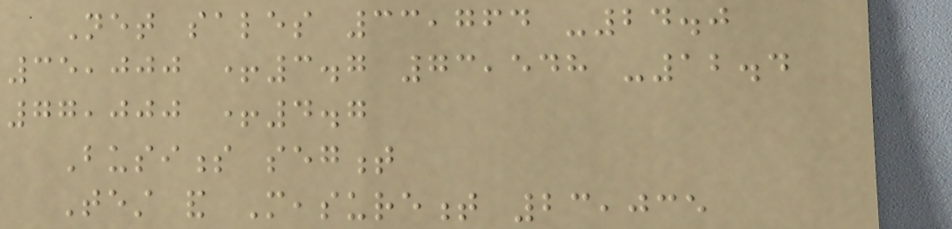Net sales 33,764 -24.0
35,000 +3.7 73,548 -12.4
77,000 +4.7
Business segment
Test and Measurement 23,035
